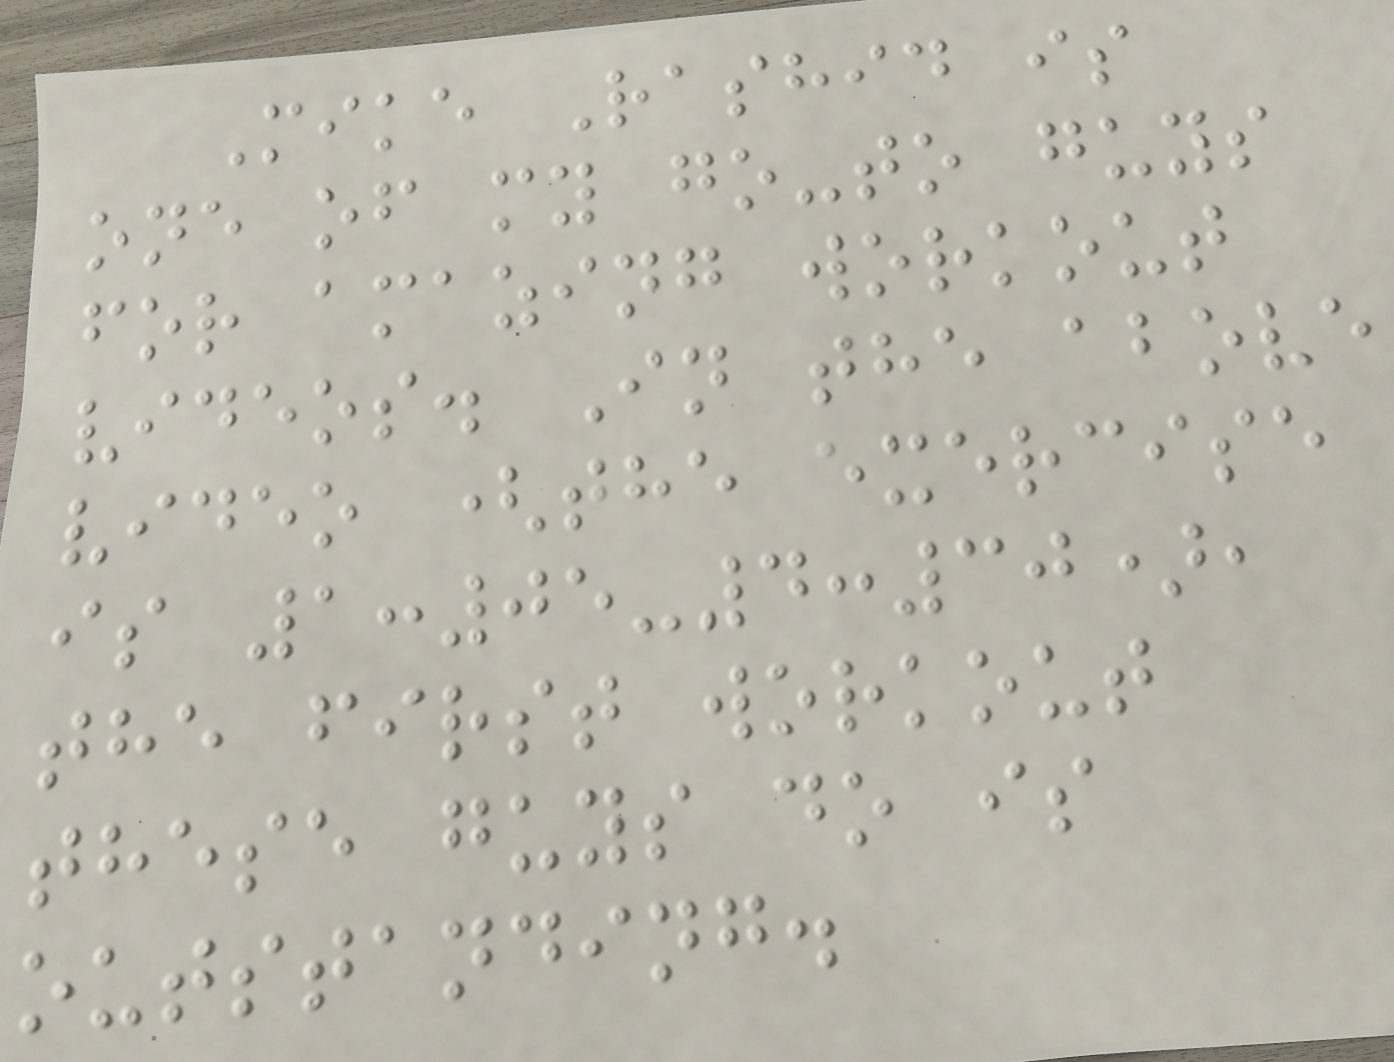Mike Rashid is
one of my go-to guys
for amazing workout
videos. In the above
video (the exercise
is 1:05-4:30),
the first workout
these guys do is
outstanding.
